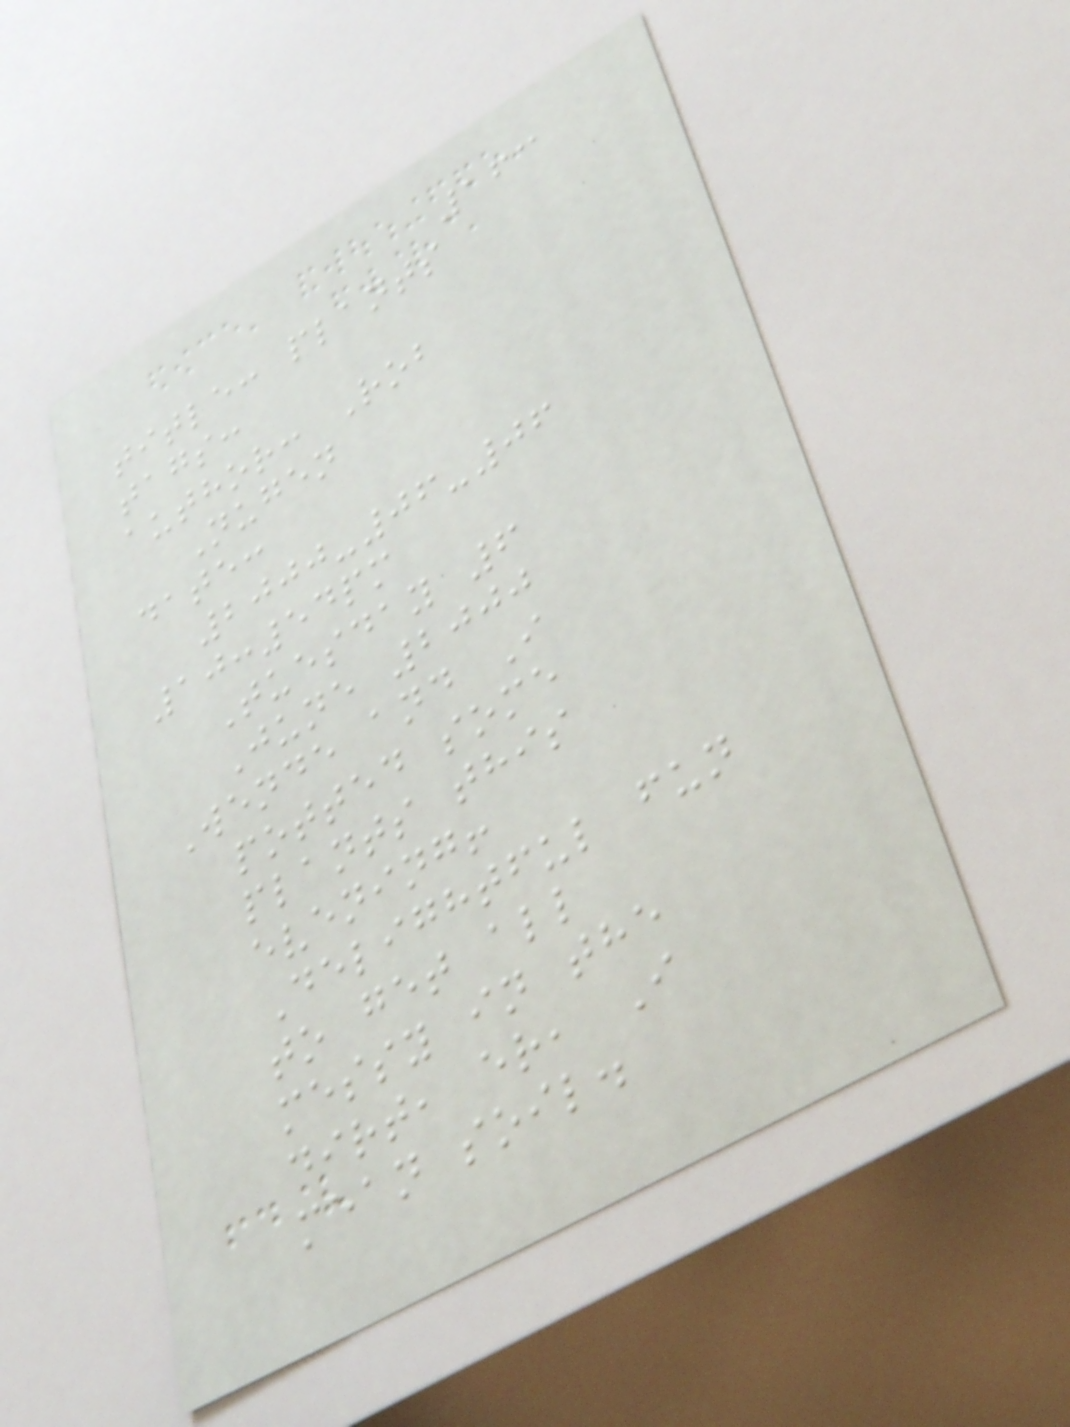163
title: plants
tags:
author: Rob
Nugen
date:
2000-06-06
10:54pm
Tuesday 6
June 2000
Wende and I
potted some
plants this
evening!
Delightful fun
to get all
messy in the
dirt, er, I
mean soil.
